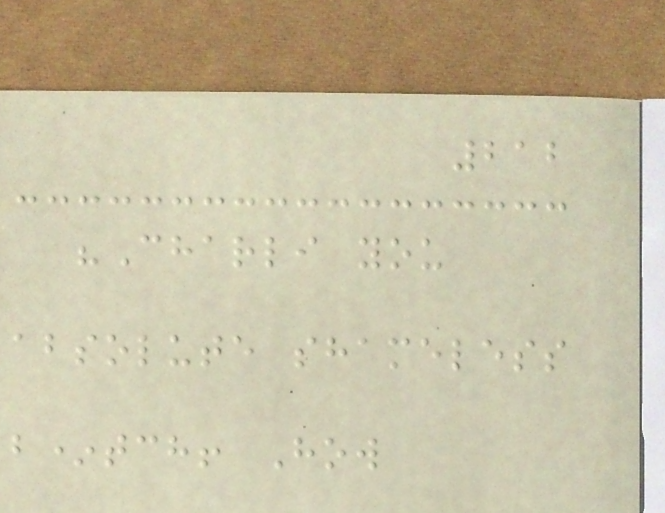212
"Charli you
absolute shameless
b*tch! How
